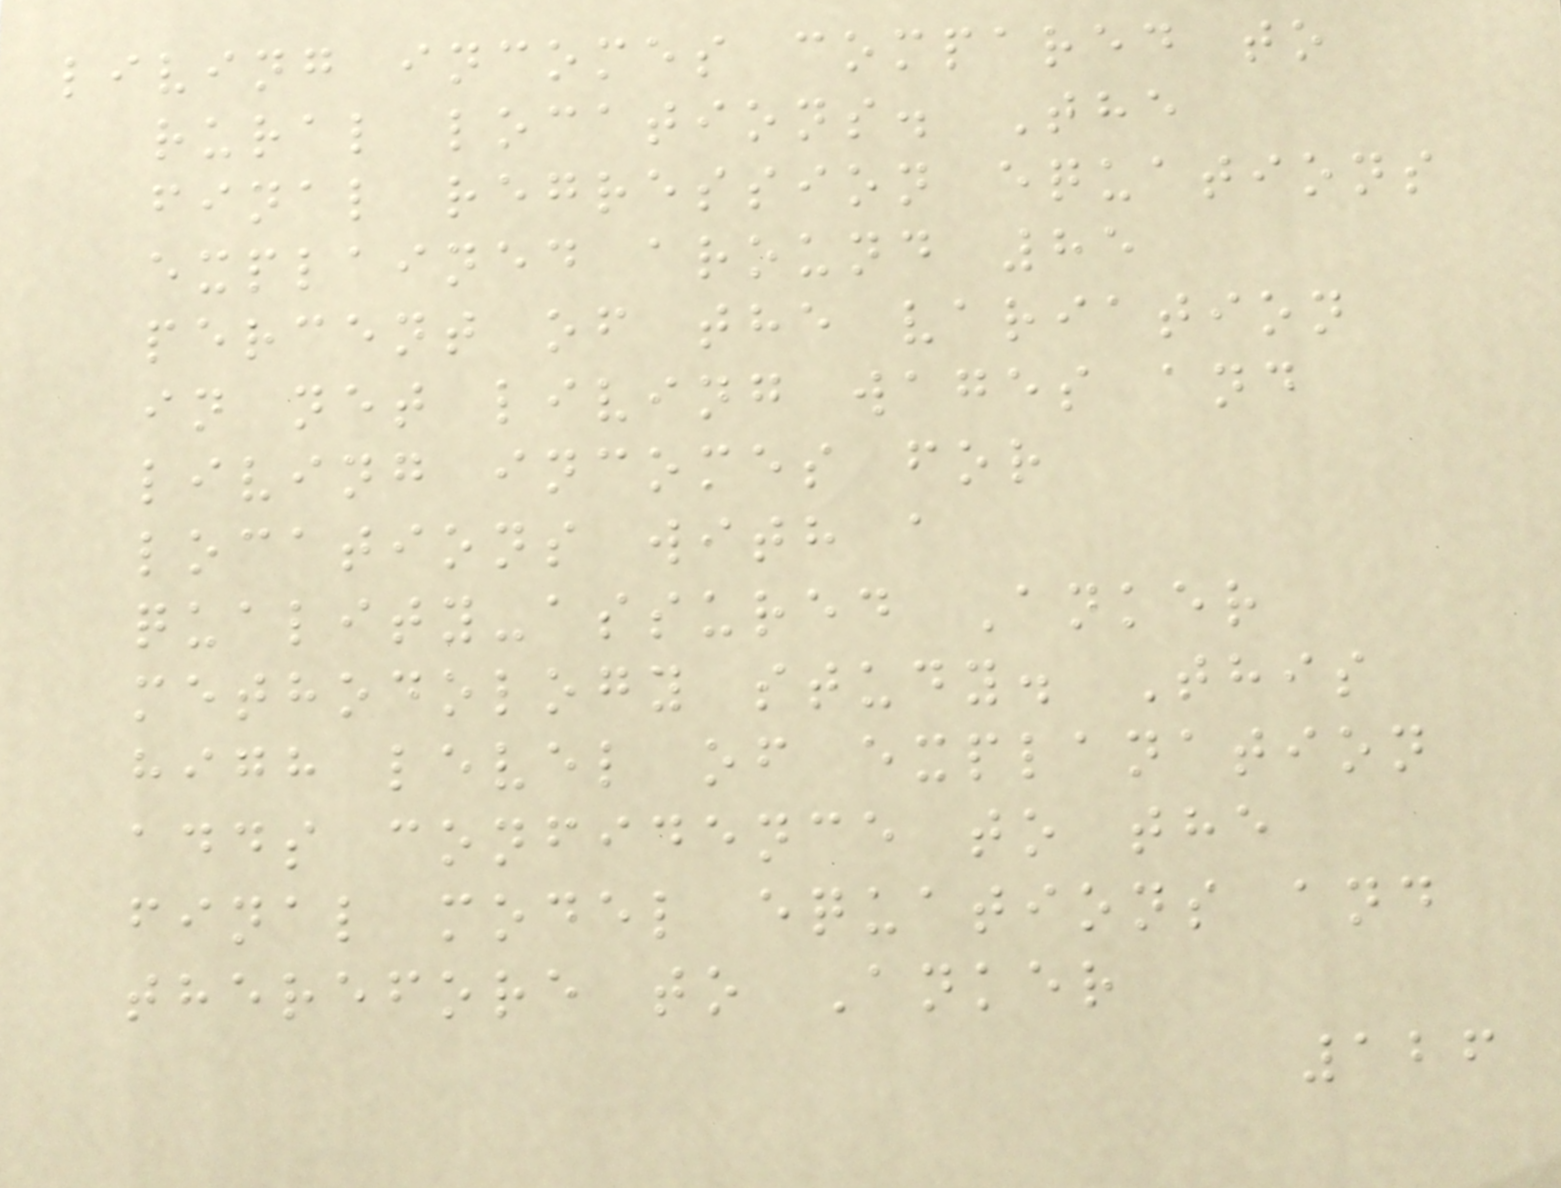living incomes compared to
rural locations. The
final regression equations
explained around 85
percent of the variation
in net living wages and
living incomes for
locations with a
quality-assured Anker
methodology study. This
high level of explanation
adds confidence to the
final model equations and
therefore to Anker
126
